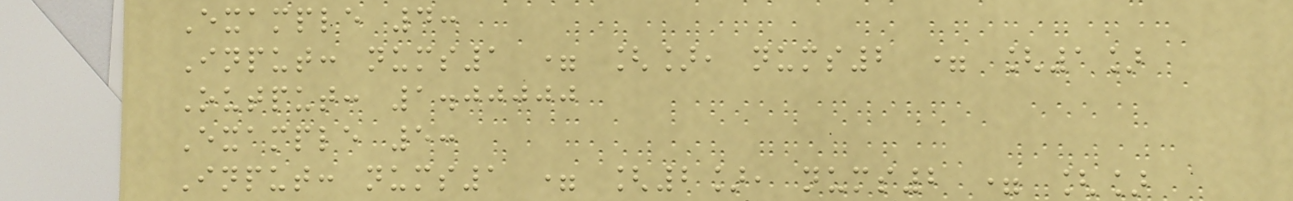Example 4:
Input: nums1 = [], nums2 = [1]
Output: 1.00000
Example 5:
Input: nums1 = [2], nums2 = []
